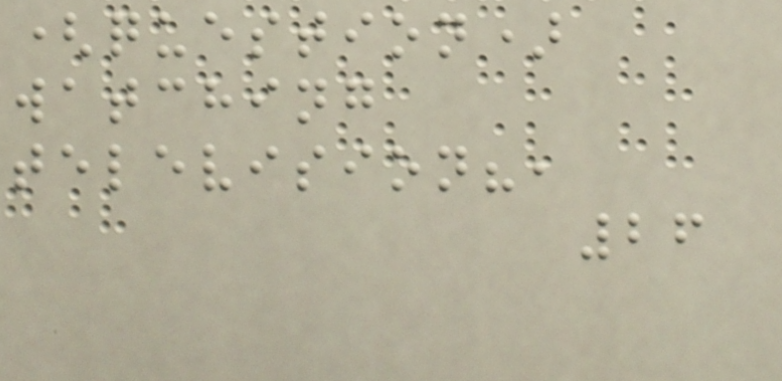(question)
watching
television?,
26
